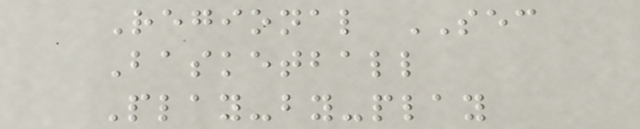Regional SEC
Basketball
Play-by-play
